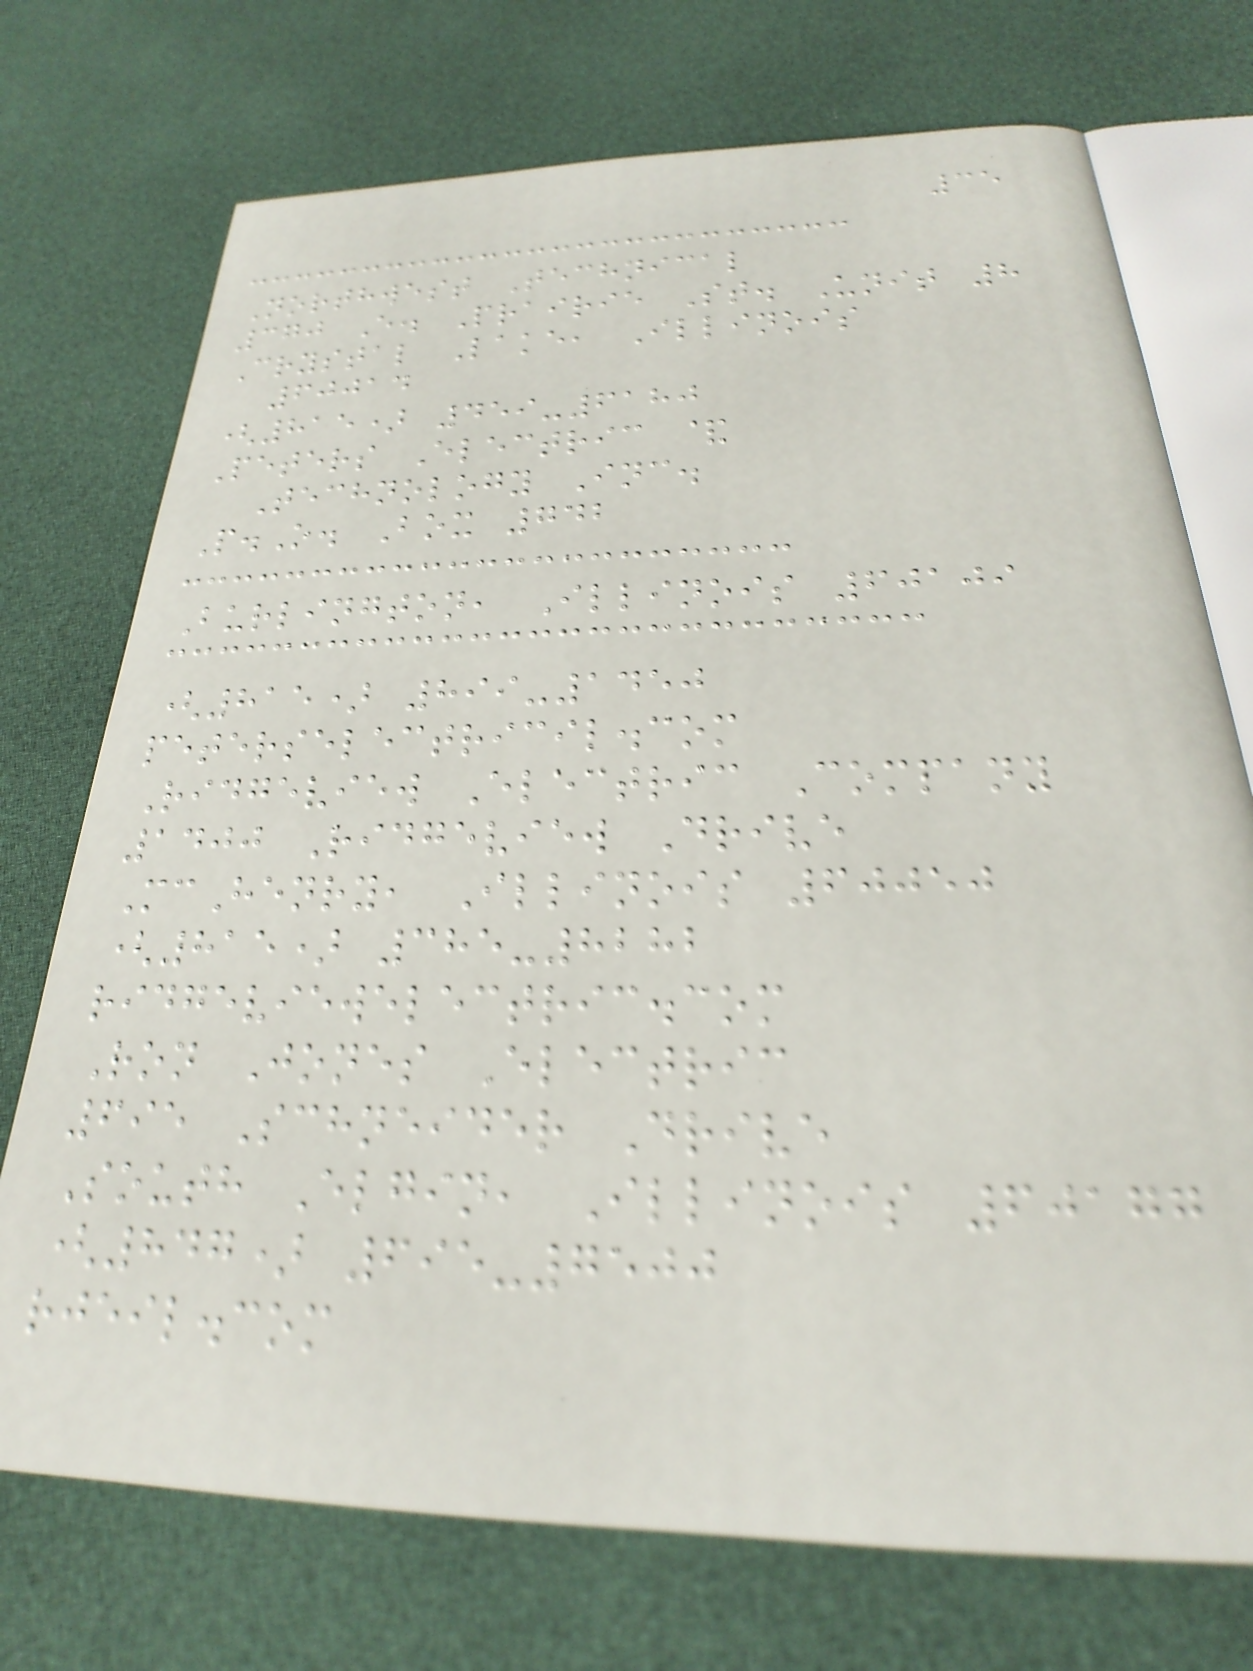35
Northwest Technical
370 E. Prairie St. Unit 8
Crystal Lake, Illinois
60014
(815) 459-6180
Peters Electric &
Technology Inc.
P.O. Box 742
Burlington, Illinois 60109
(815) 899-1450
peterselectricil.com
Ridgeview Electric Company
1400 Ridgeview Drive
McHenry, Illinois 60050
(815) 385-8282
ridgeviewelectric.com
Ron Jones Electric
695 Schneider Drive
South Elgin, Illinois 60177
(847) 695-7500
rjeil.com
